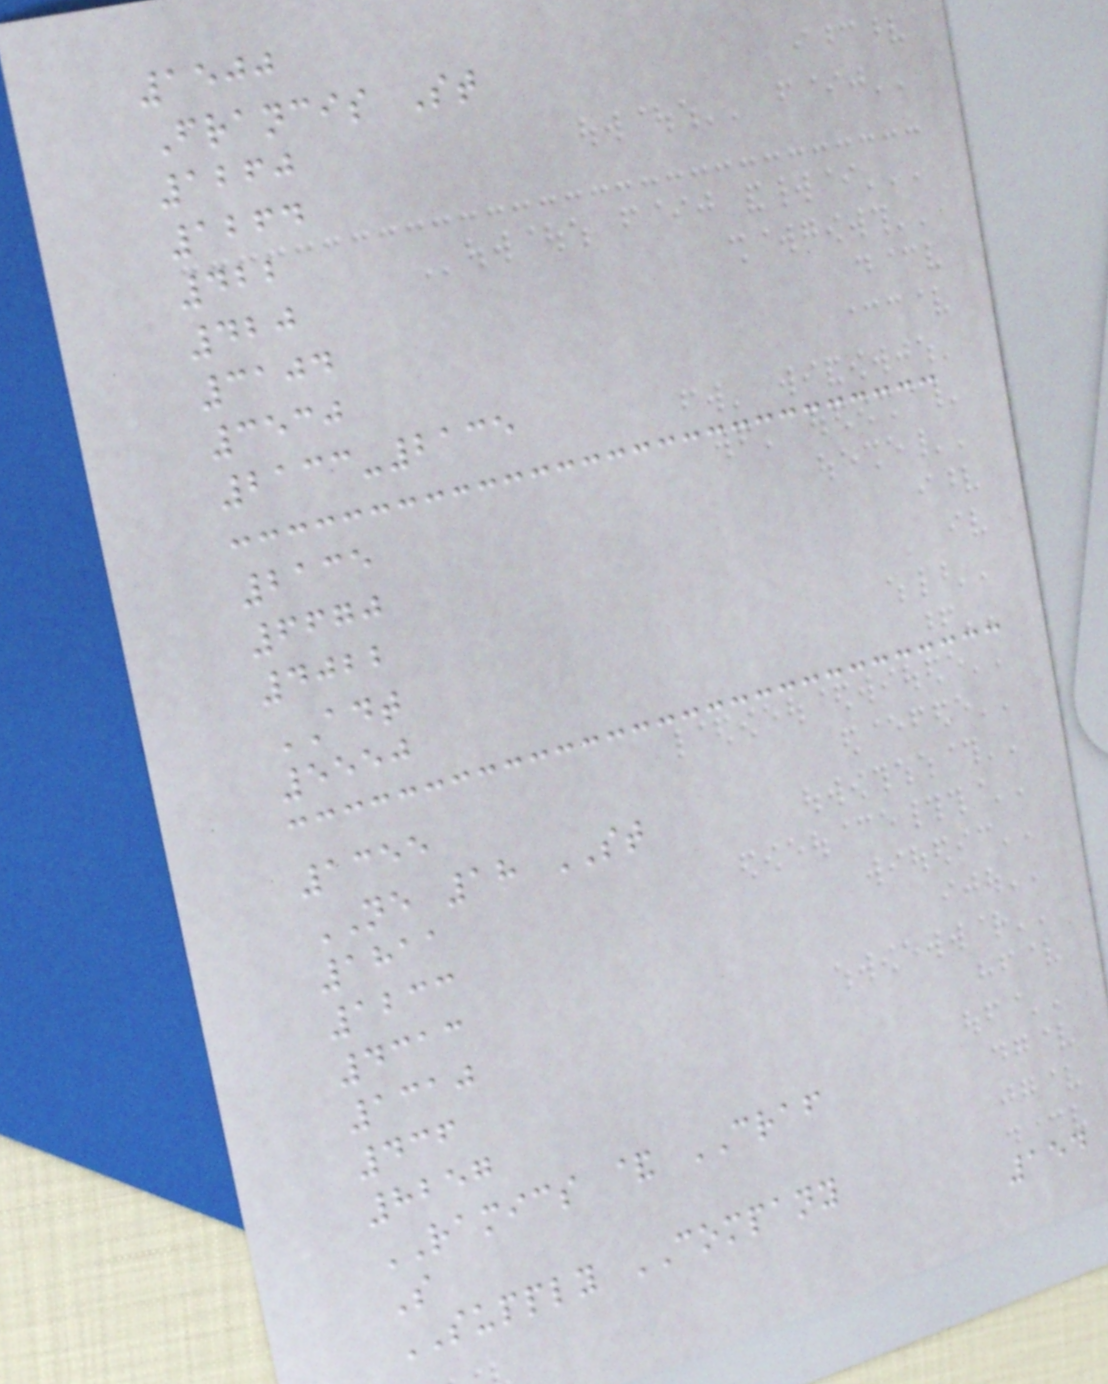1500
Francis St
1260
1264
422
420
3104
3530
2133-2135
2135
6670
4022
ADT
5550
1355
NE 18 ST
1811
1233
4313
1310
436
8257
RAMICS & CRAF
S
SUPPLY COMPANY
154
